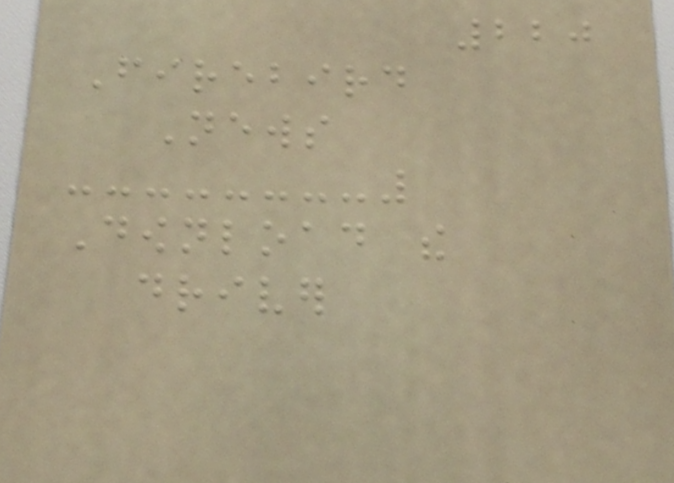220
Firebird
News
Download the
driver
